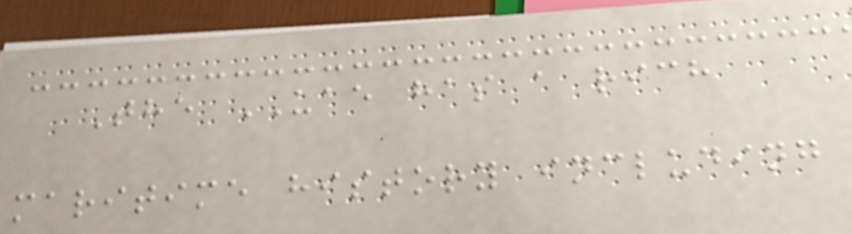The UAE has a rich
maritime history including
